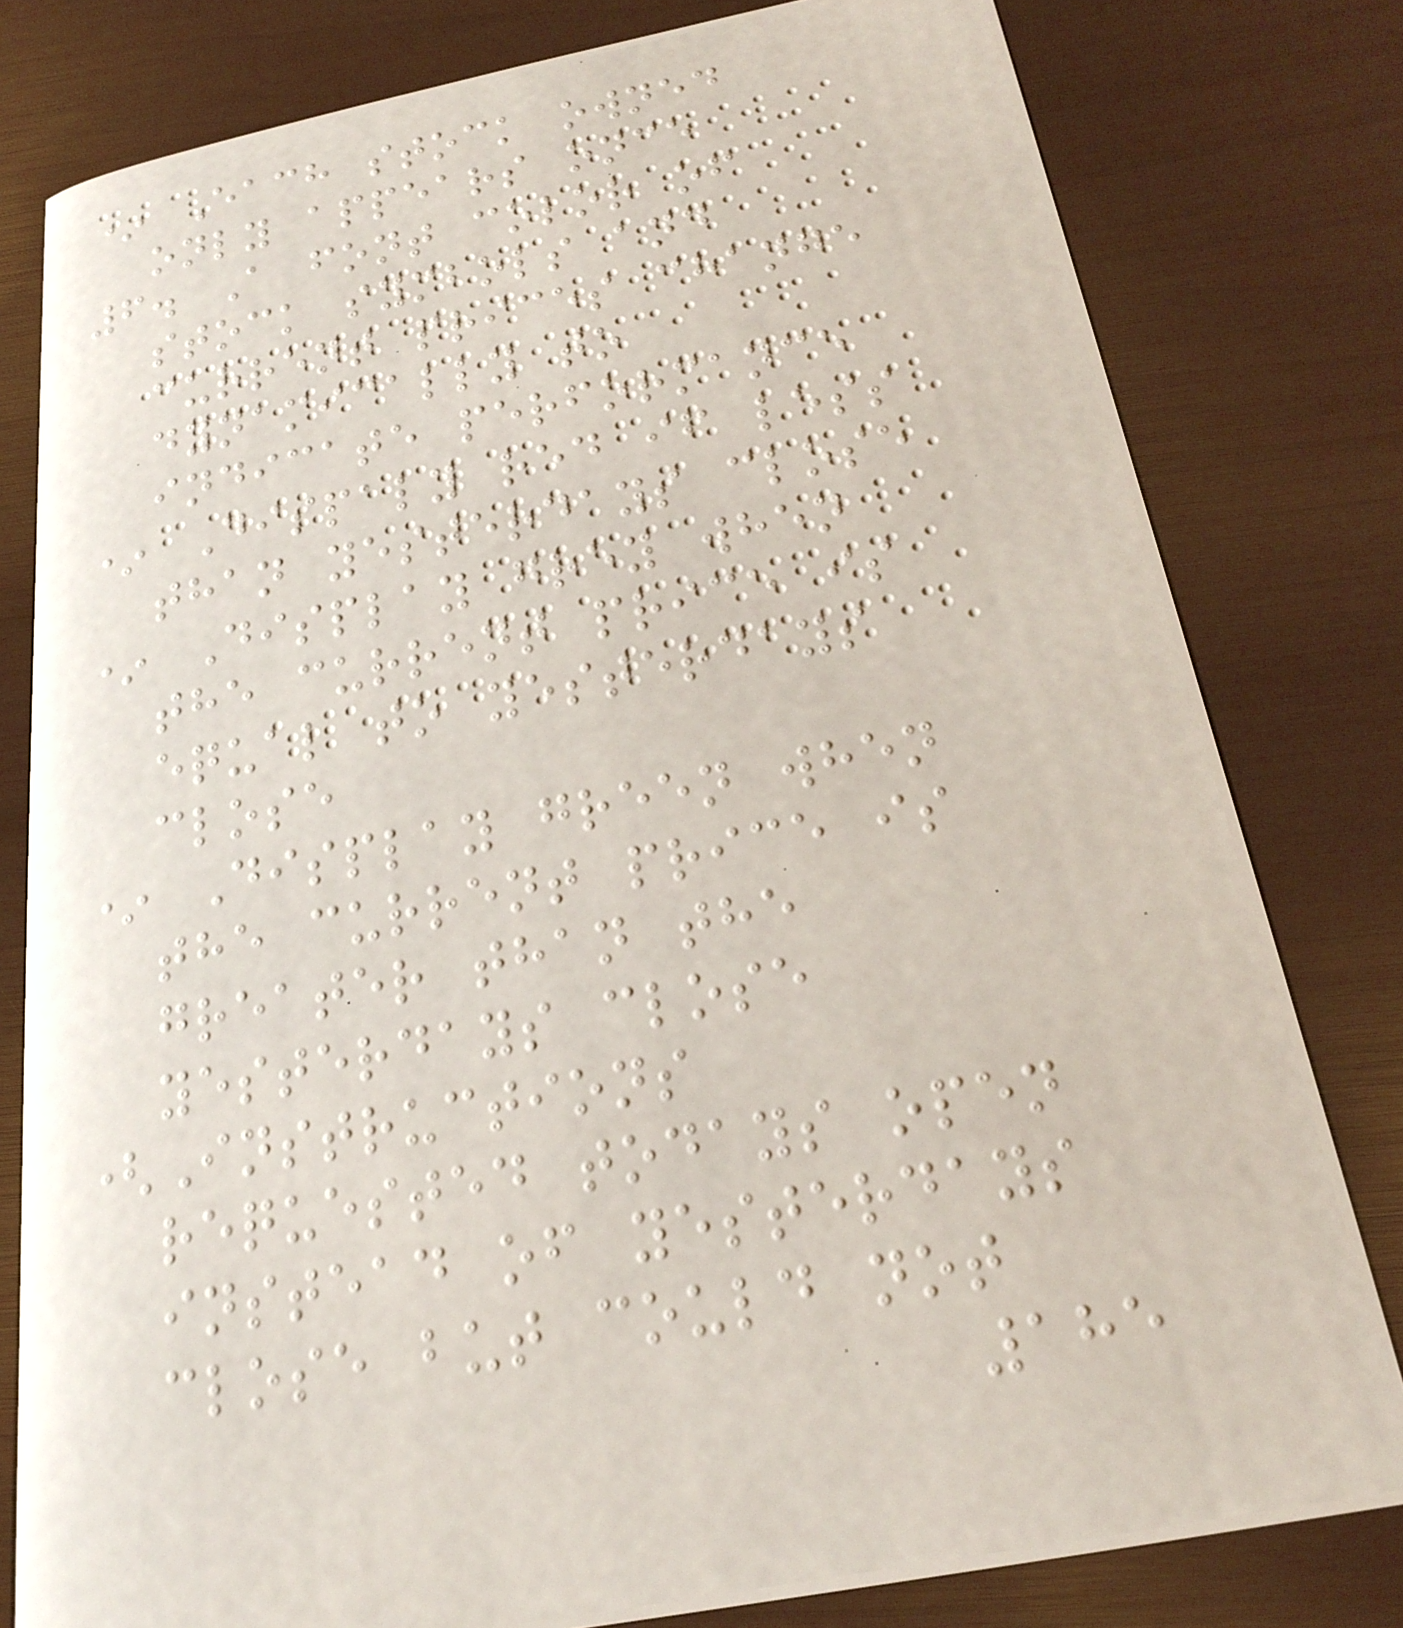* Each stock owned
only appears once
6. A font color of
stock symbols and
current prices change
dynamically to
indicate performance
* Dispaly red if less
than yesterdays close
* Display grey when
the current price is
equal to yesterdays
close
* Display green when
the current price is
greater than the
yesterdays close
(Instructions
requested todays open
instead of yesterdays
close but could not
185
